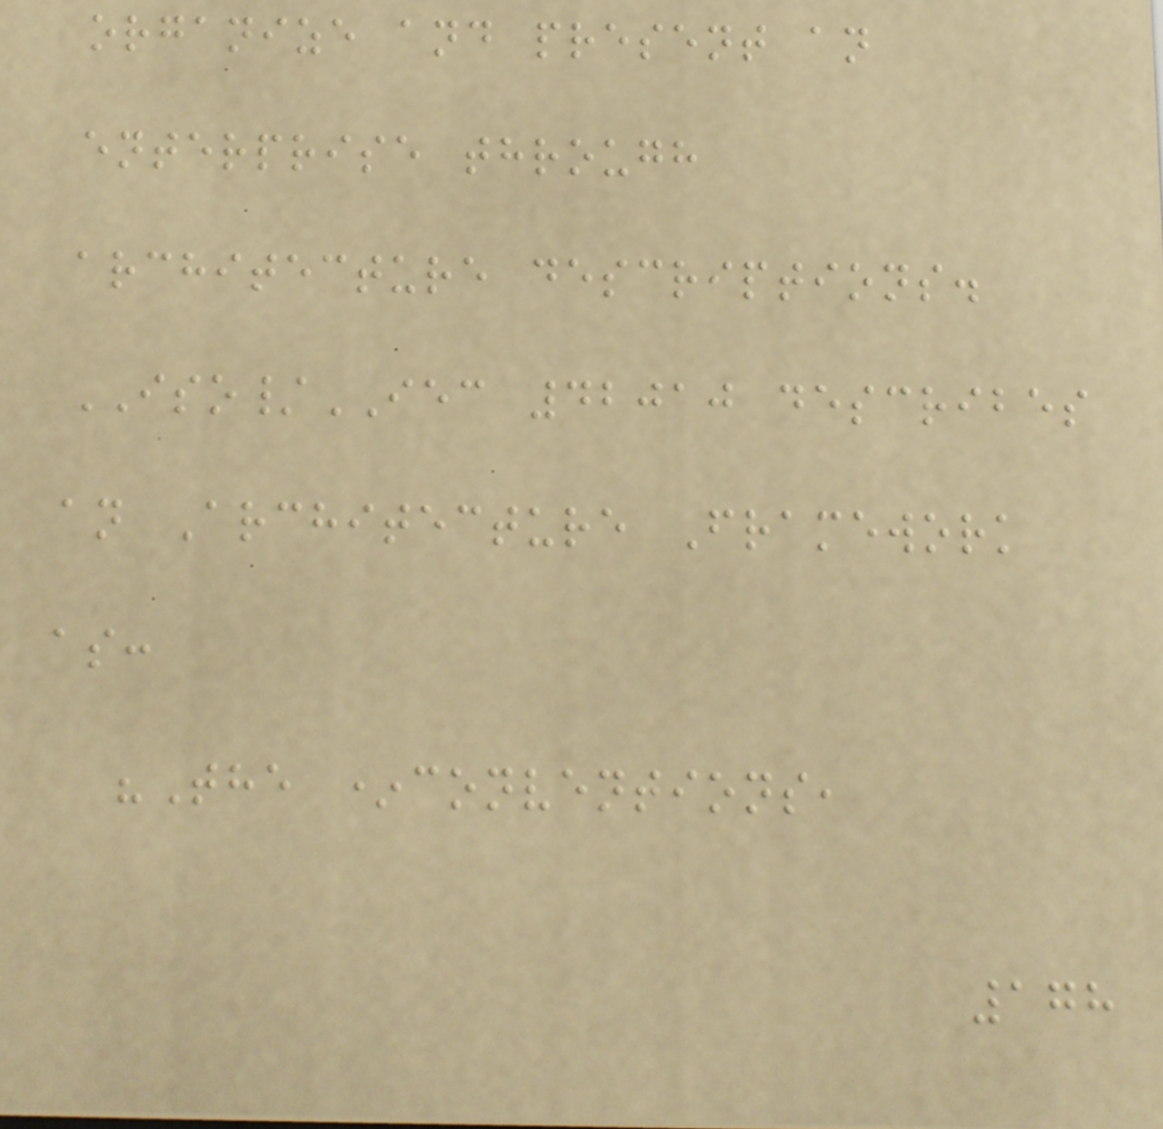organize and present an
enterprise through
architecture descriptions.
ISO/IEC 42010 describes
an Architecture Framework
as:
"The *conventions,
178
